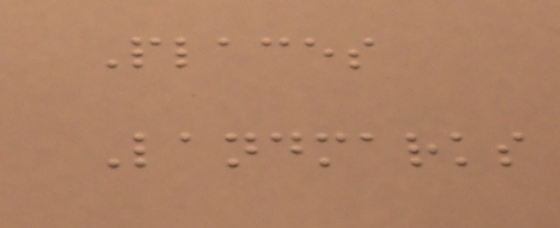Places
Landmarks
